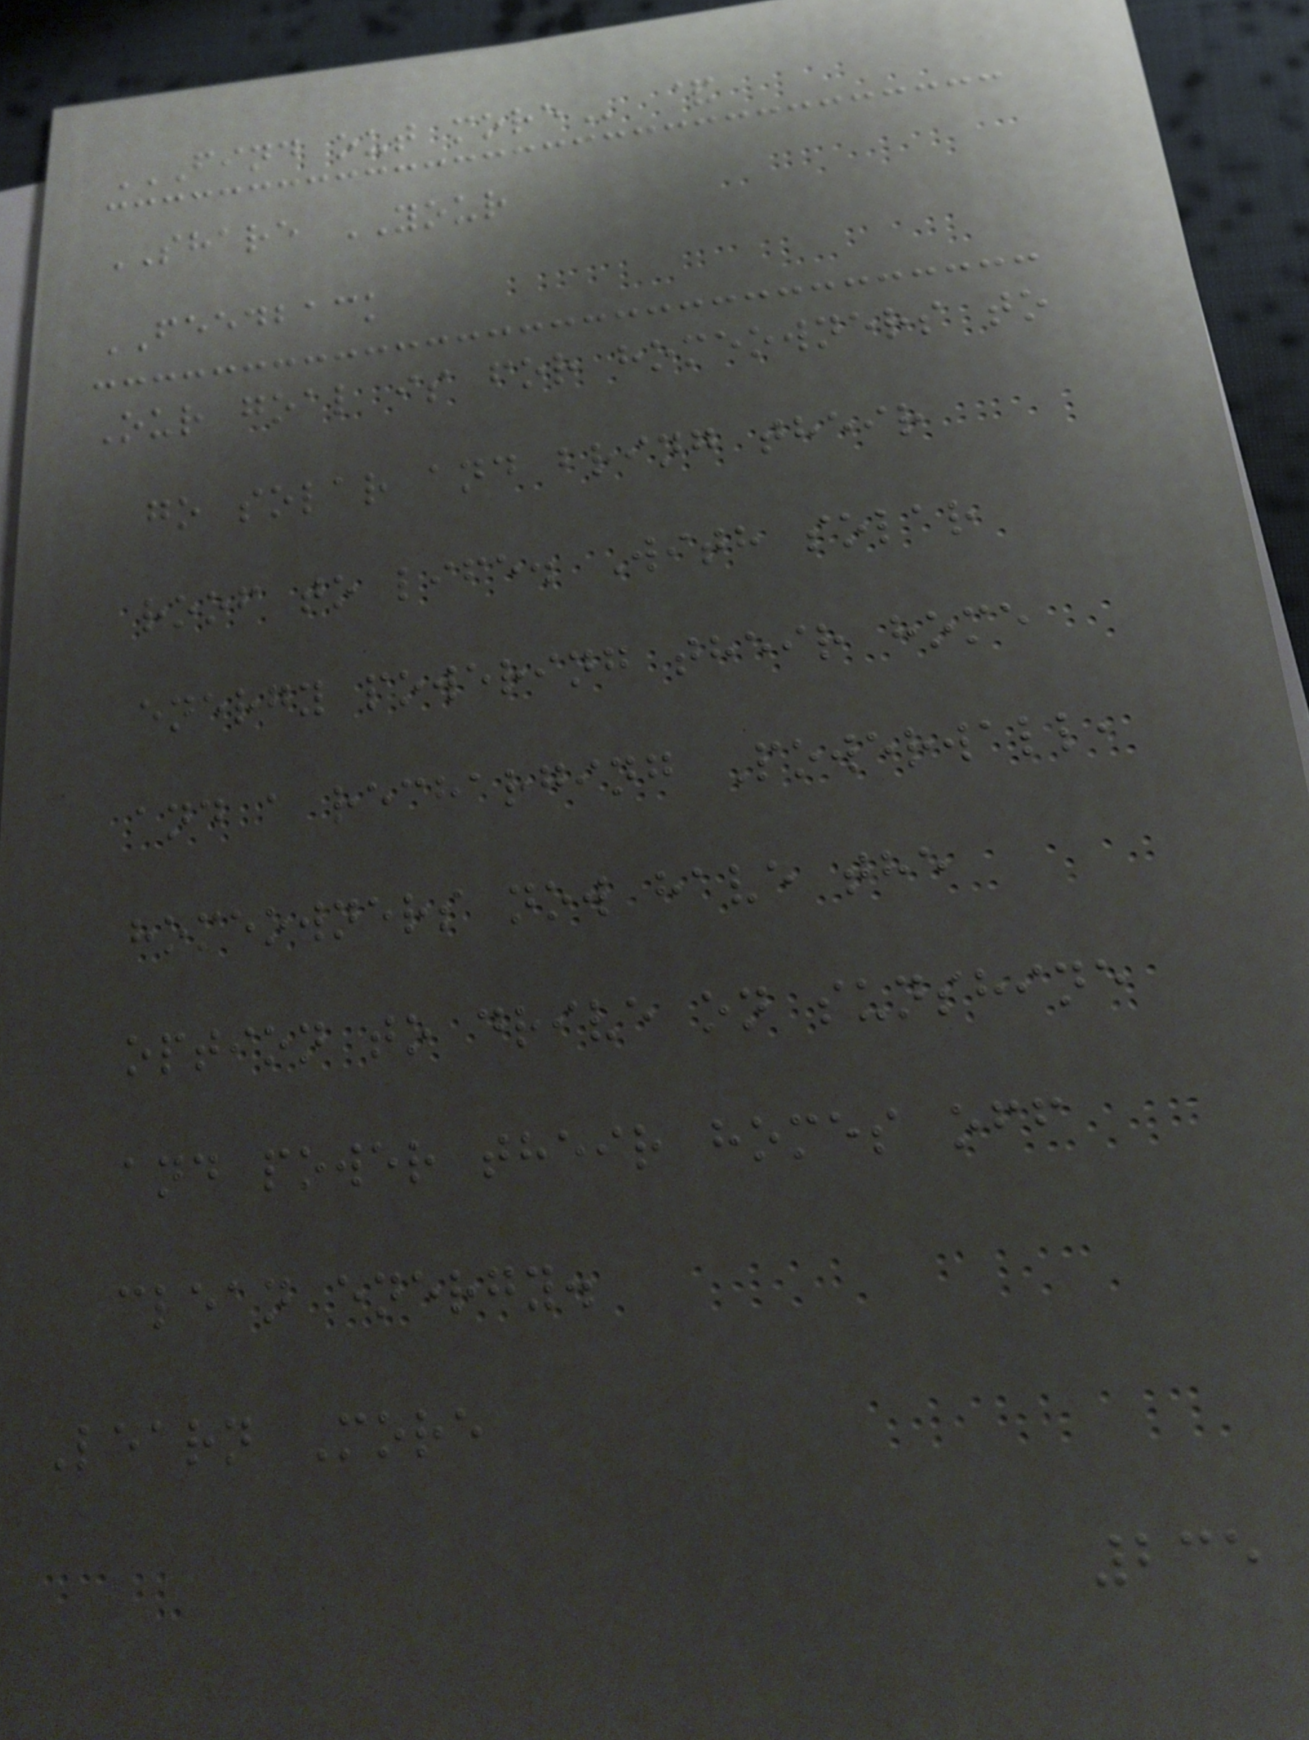FIND OUT MORE &
SHARE YOUR
FEEDBACK
Our goal is for homeowners to
go solar and bring their
roof to life. With solar
energy powering their home
and a recharging Powerwall,
homeowners now have the
option to drive on sunshine
and power their homes off
clean energy.
Learn More
235
